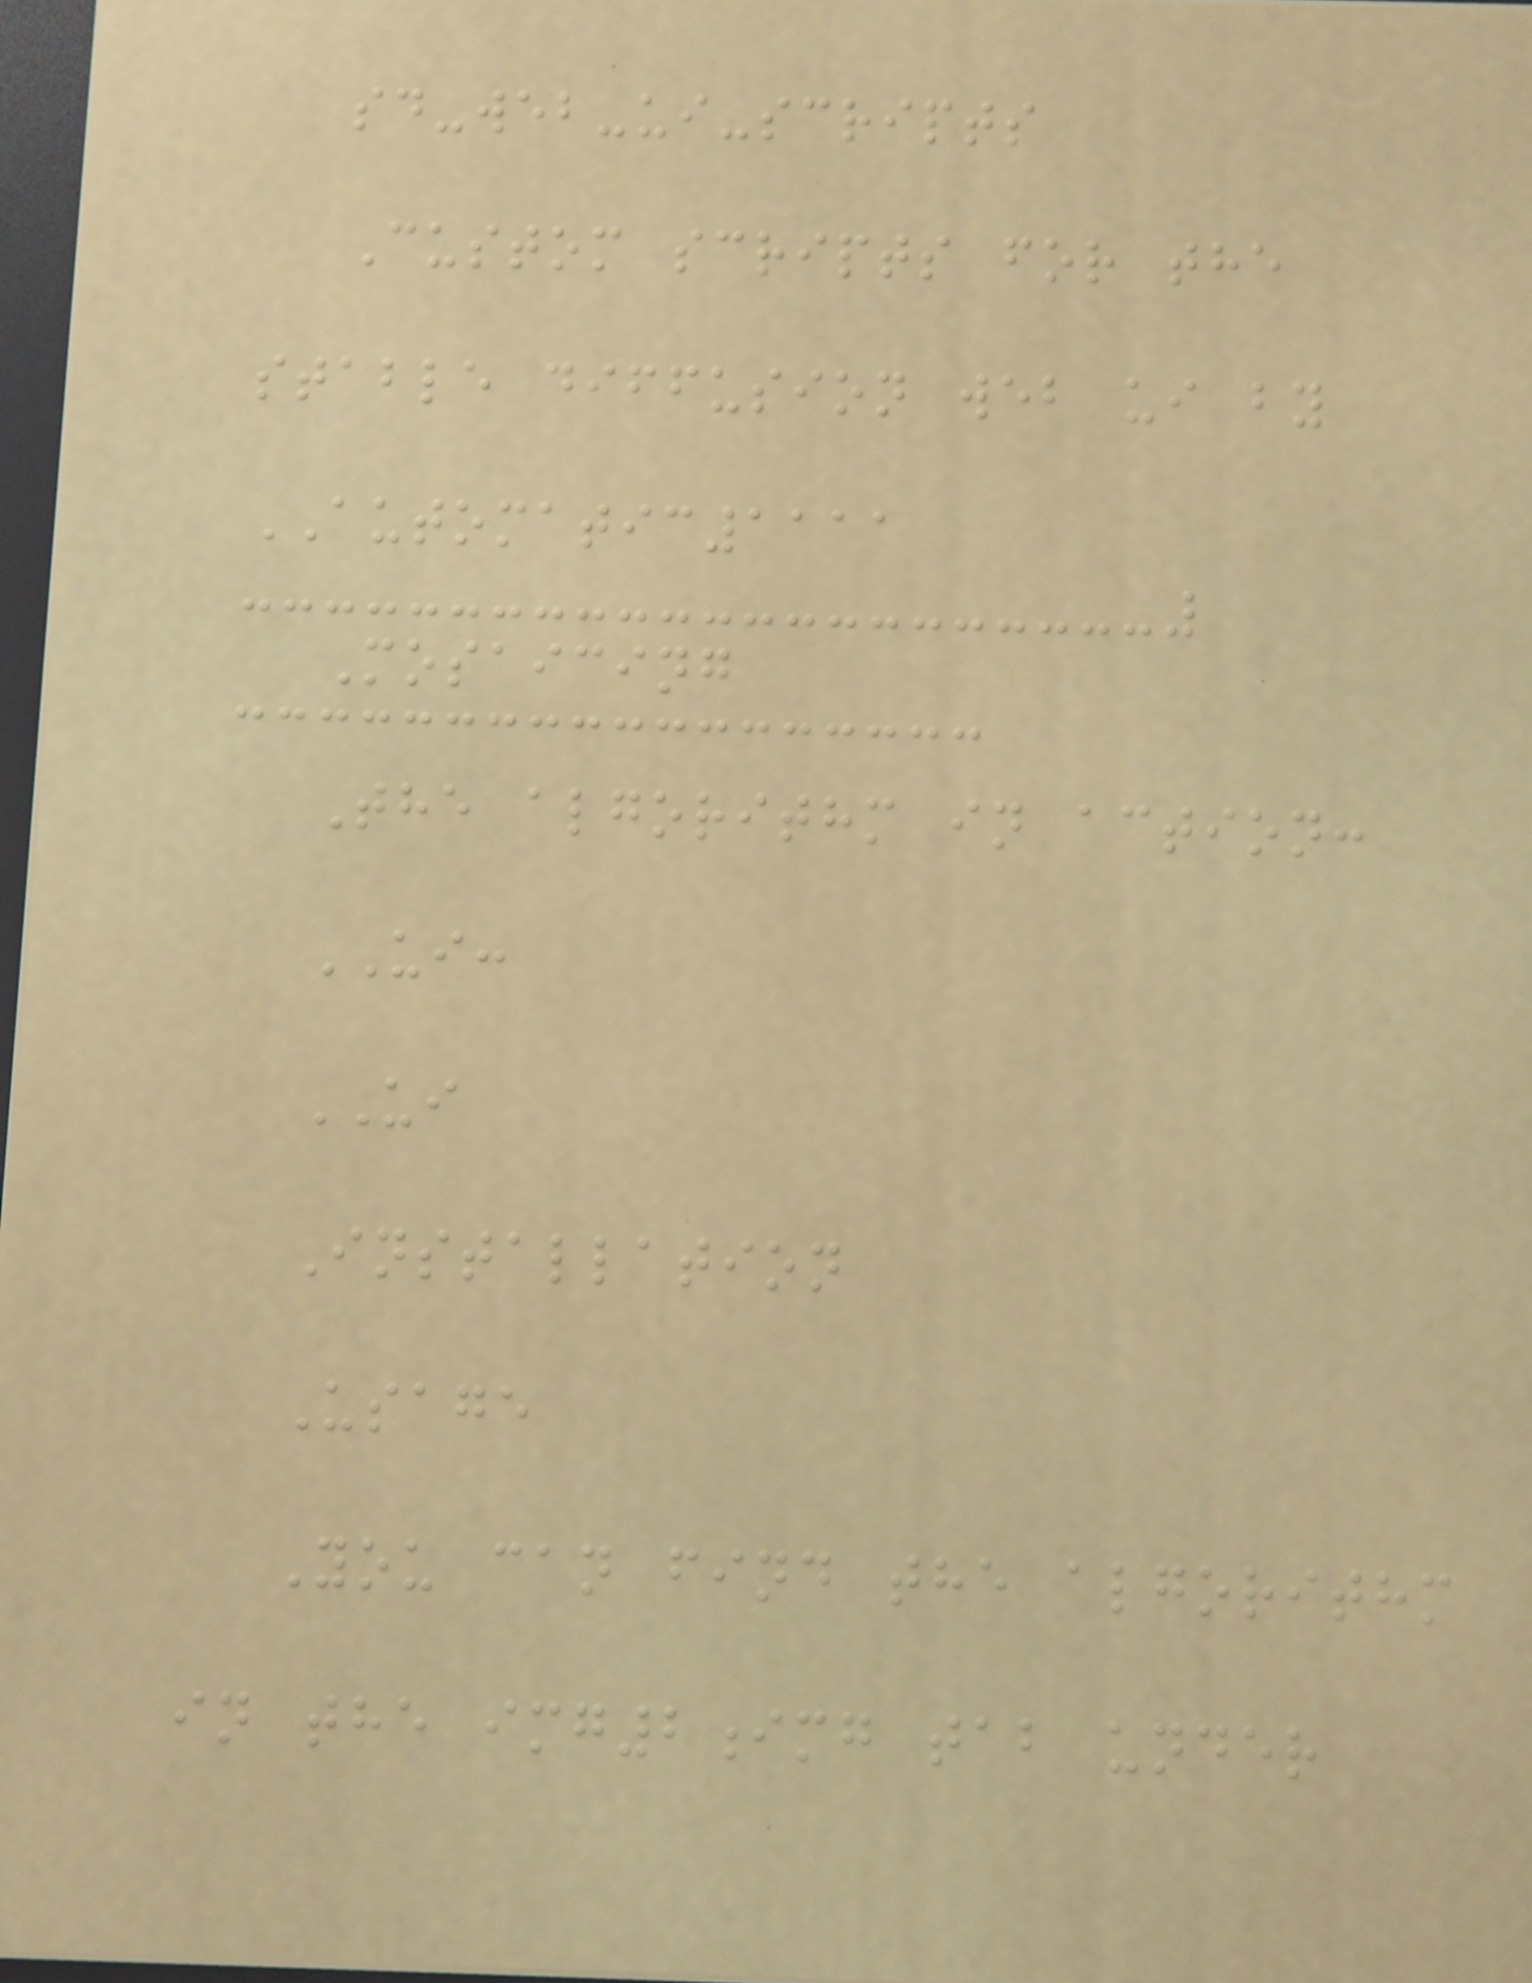sd-web-ui-scripts
Custom scripts for the
stable diffusion web ui by
AUTOMATIC1111
Mosaicing
The algorithm in action:
UI:
UI
Installation
Usage
You can find the algorithm
in the img2img tab under
